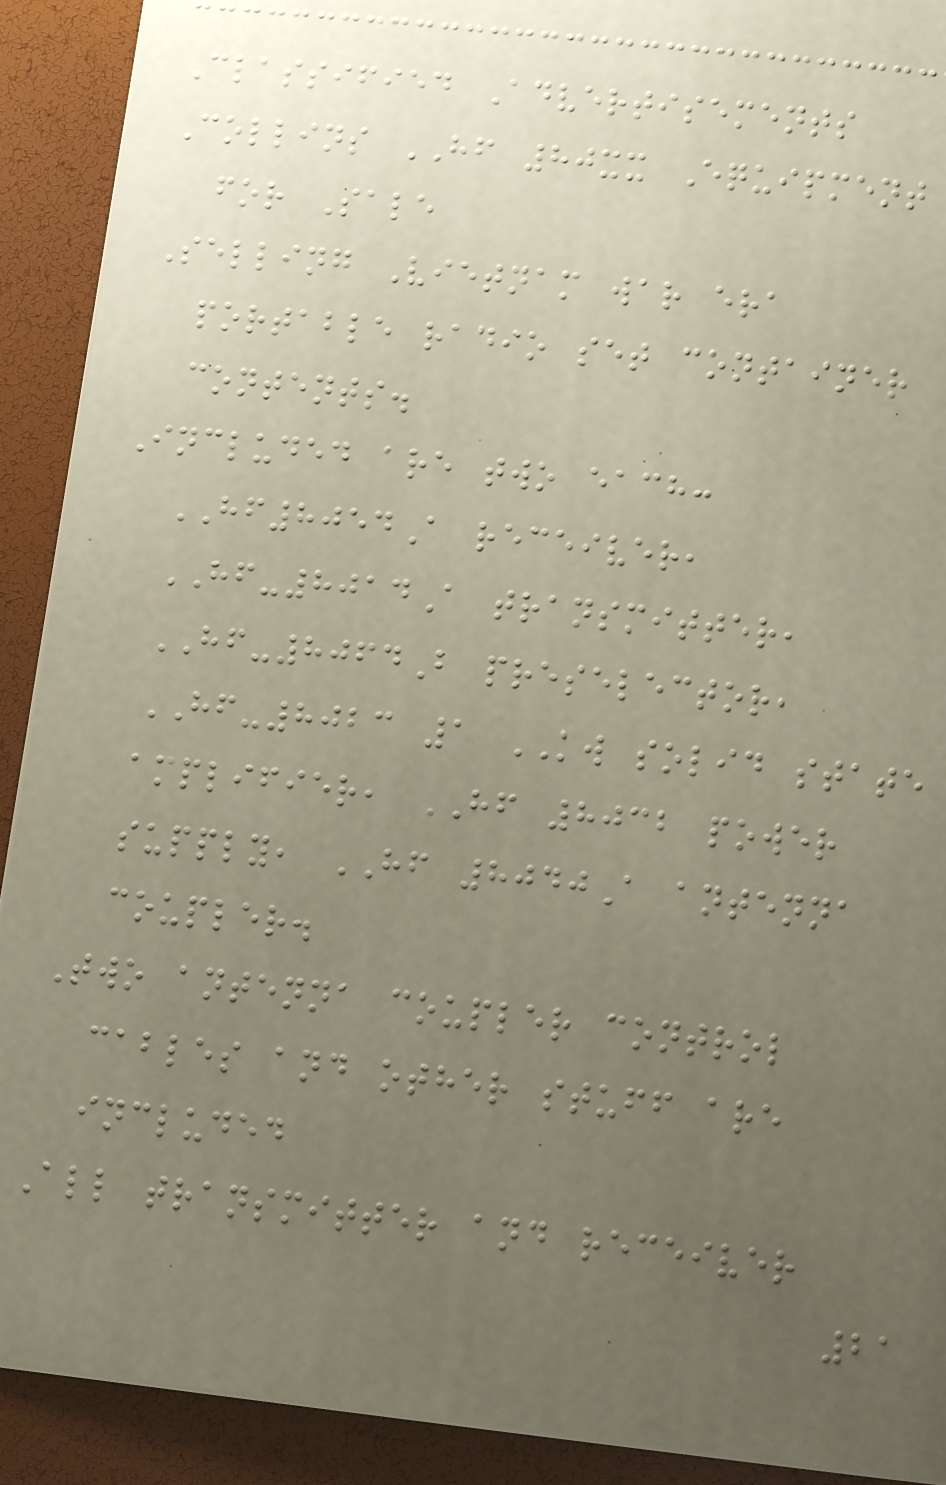Classified Advertisements
Collins HF 80xx Equipment
for Sale
Selling Vietnam war era
portable radio set container
contents.
Included are two each:
HF8054A receiver,
HF-8014A transmitter,
HF-8064B preselector,
HF-8023 1 KW solid state
amplifier, HF 8032 power
supply, HF 8040A antenna
coupler.
Two antenna coupler control
cables and other stuff are
included
All transmitter and receiver
21
